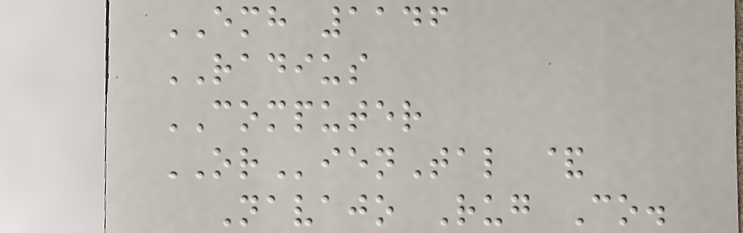EMH 1146
RADIUS
COMPUTER
ORienTal &
Navajo Rug Co.
